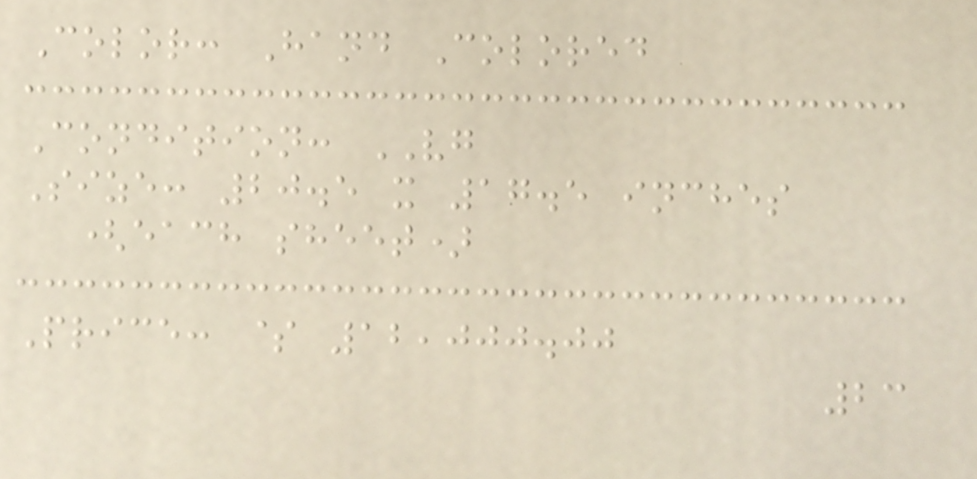Color: Hand Colored
Condition: VG
Size: 20.5 x 17.5 inches
(each sheet)
Price: $ 12,000.00
23
